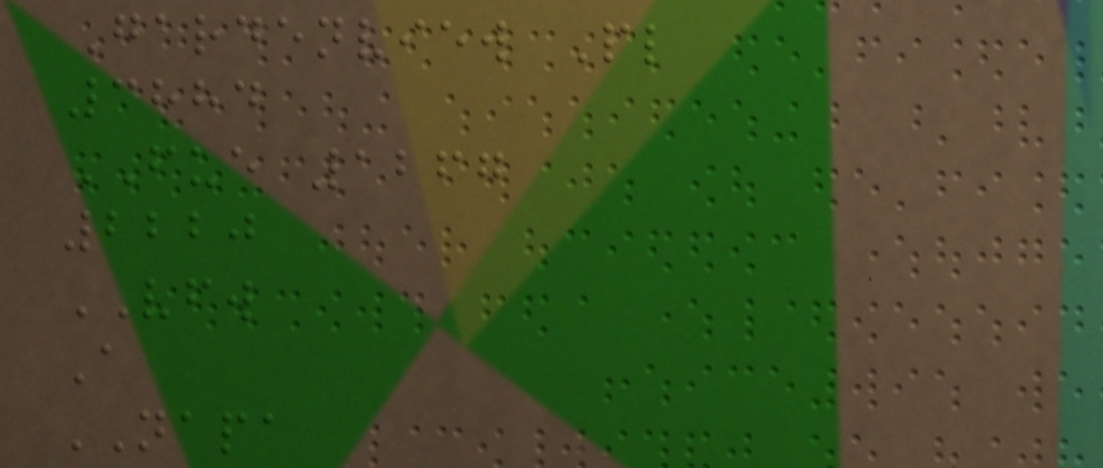Gardenview Pl
3884
FUE 1267
2220
VFW
A
NAPA
